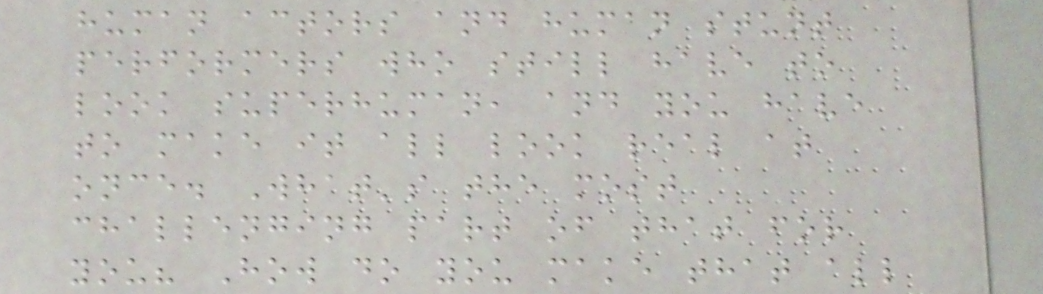human actors and human stunt
performers who still have to
look superhuman, and you have
to make it all look real at
once. What's the most
challenging part of that for
you? How do you make that all
